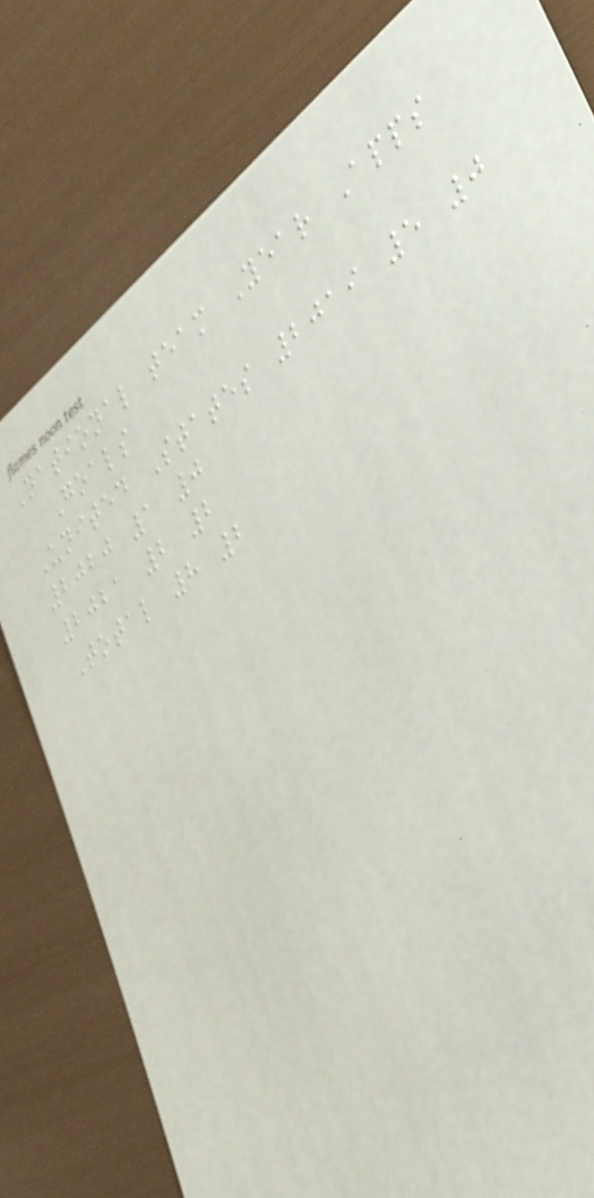National team Year Apps
Goals
United States 2019 5 0
2020 1 0
2021 2 2
Total 8 2
